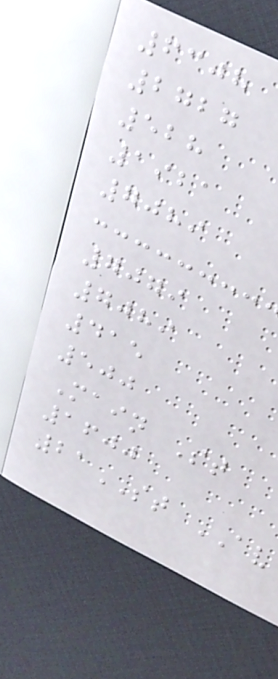6308
2727
528
1921
7089
7079
7089
415
500
Main St
1600
21ST AV
